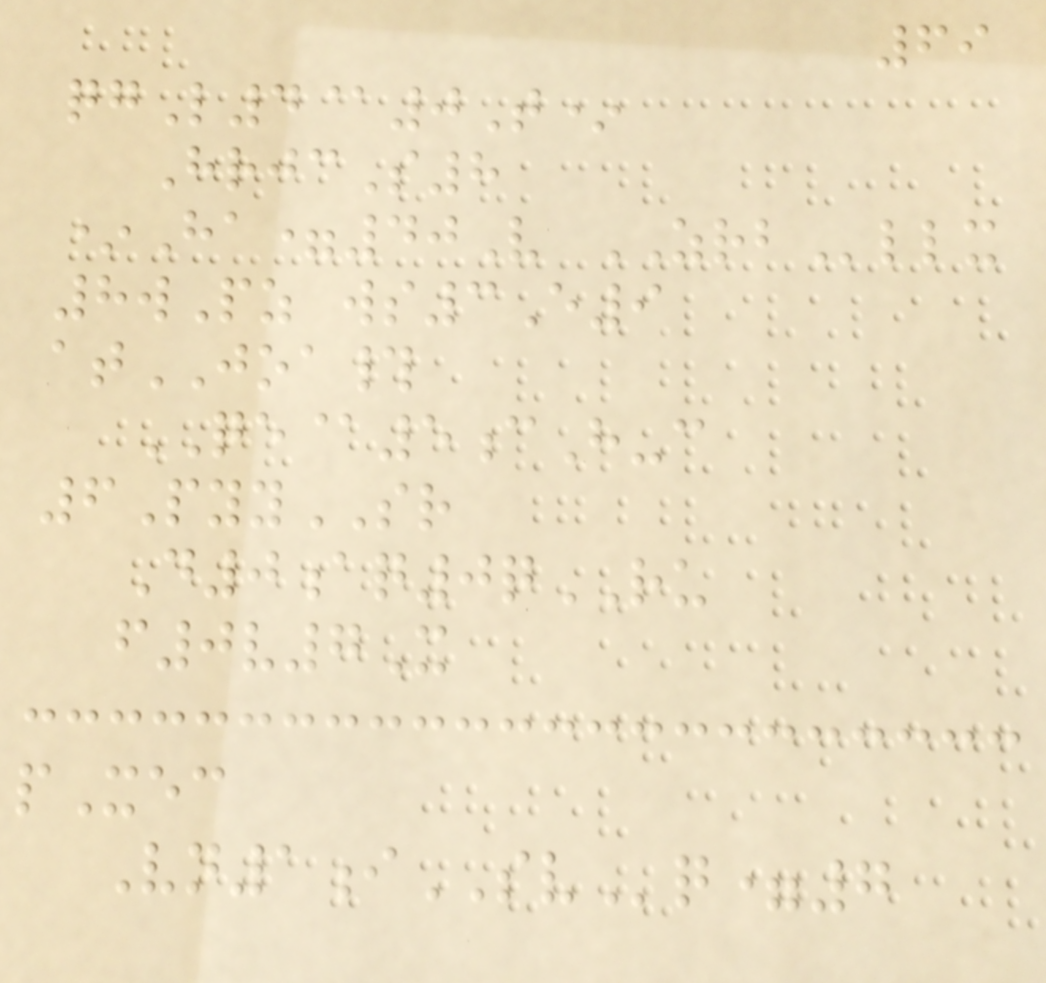69
qgL4@0T*
HrjcS8
*Ha=40V ZRBllx
8wPz ws3E9
atJOA#
QE@5cH-c
6PyySR
D0aq0qRU
f0v7X
pXec
Vn1iSVq=7
